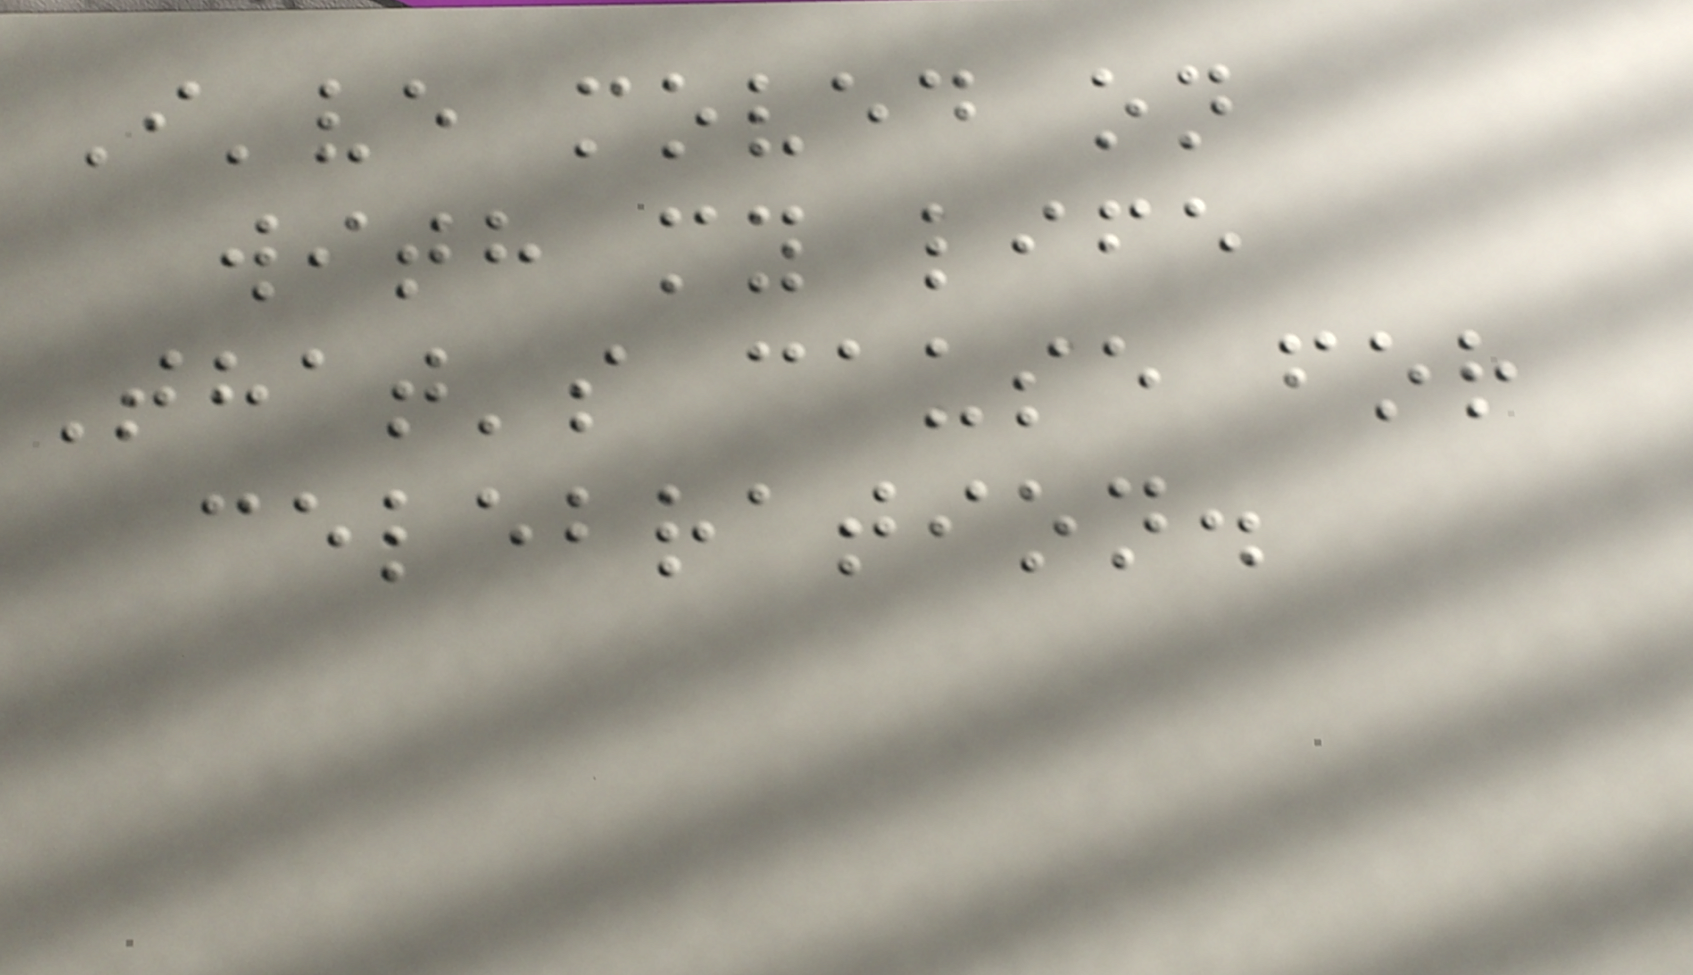I've moved on
with my life
That's cause for
celebration.
